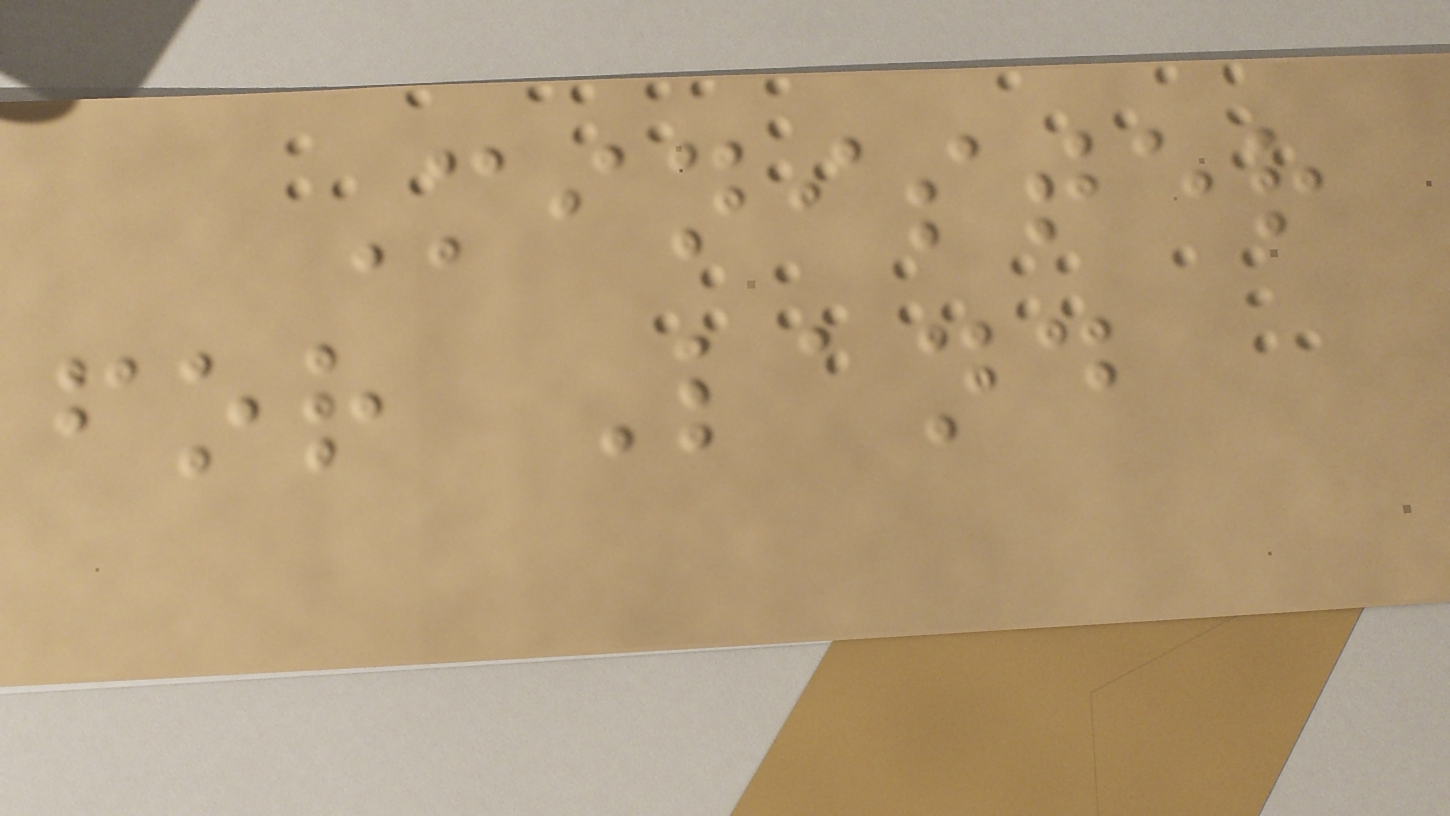Minister
for Land
